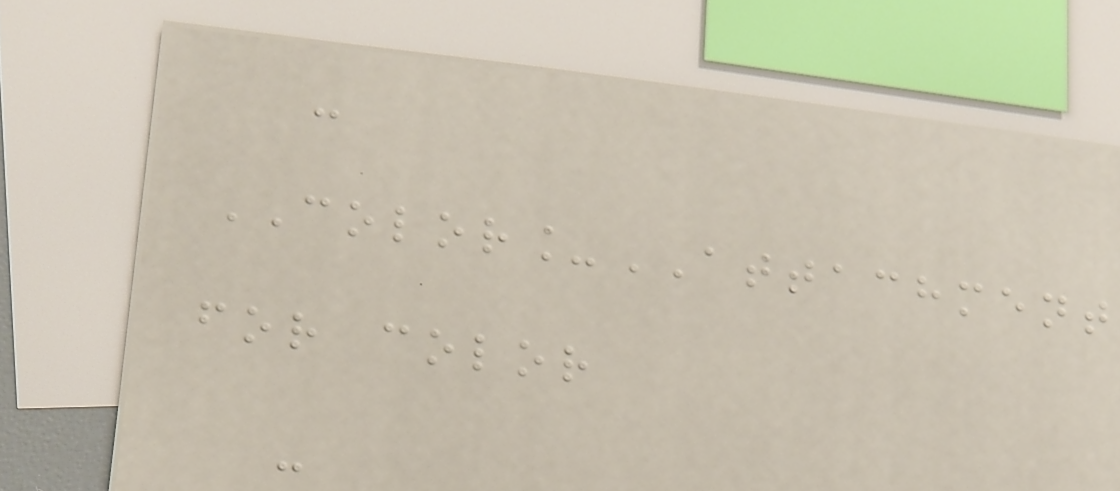-
COLOR_ATTACHMENT
for color
-
